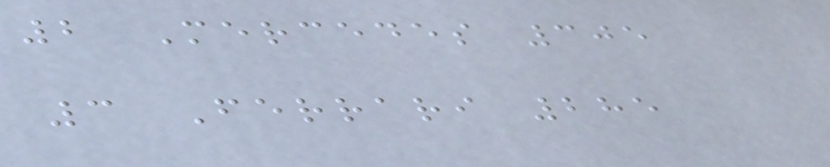2 Mercedes 305
3 Ferrari 285
